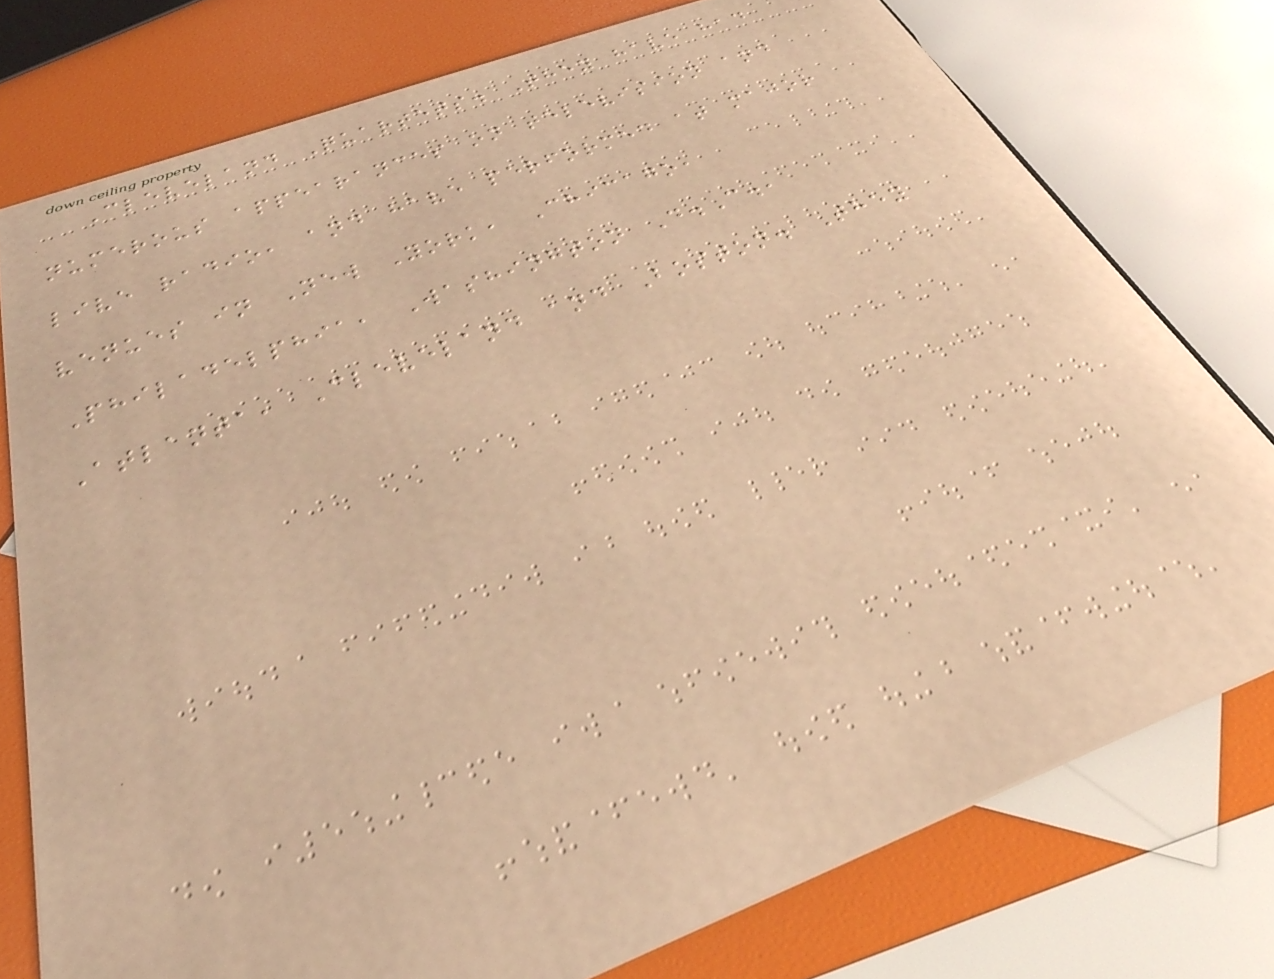Cleveland Quartets. They have had
numerous appearances on television and
live radio, and have performed at major
venues in New York, Chicago,
Philadelphia, Washington D.C.,
Atlanta, Cleveland and Boston. They
